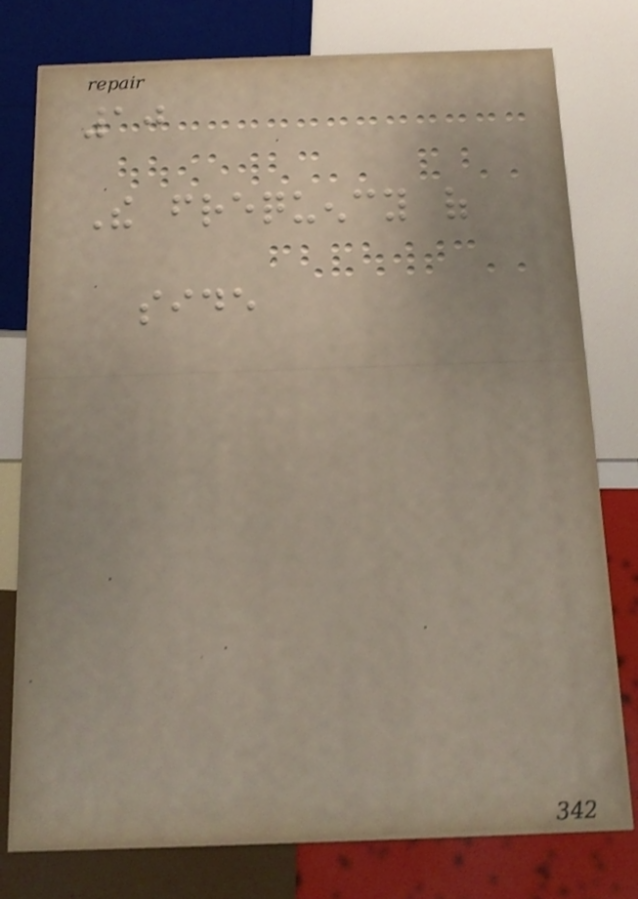10
The frequency of
side
